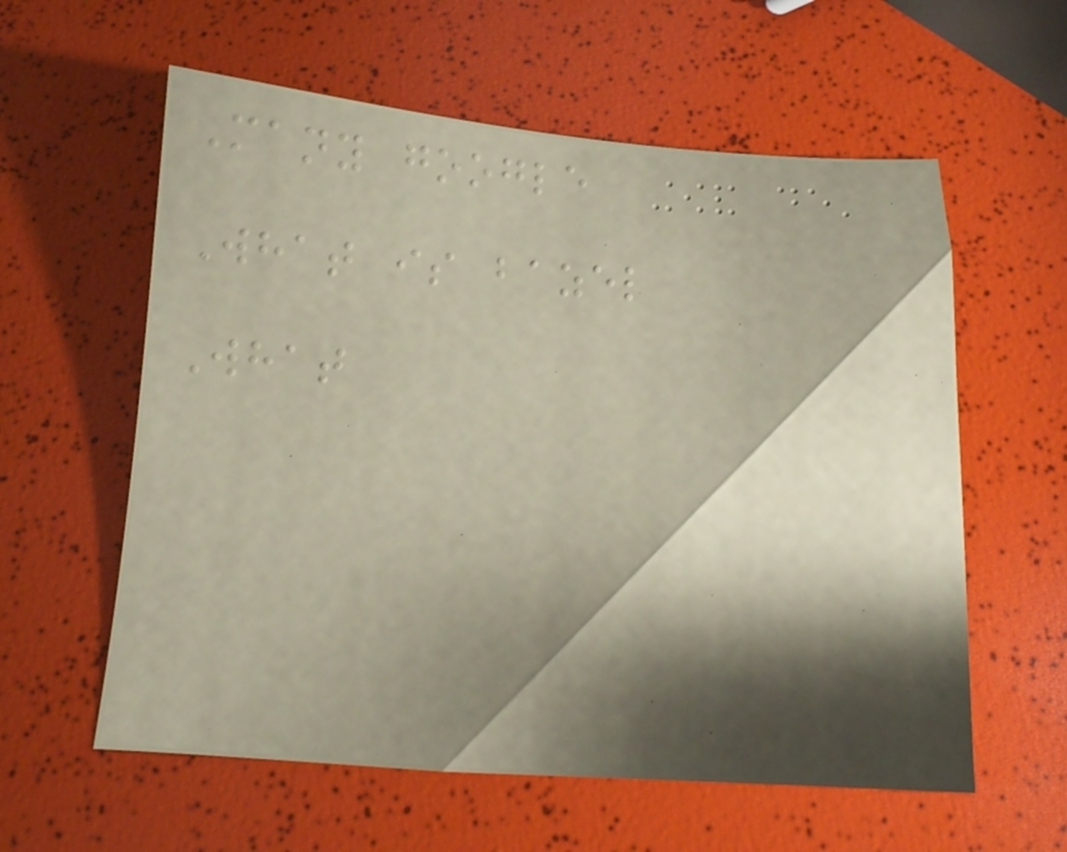Many google
What is bazel
What
